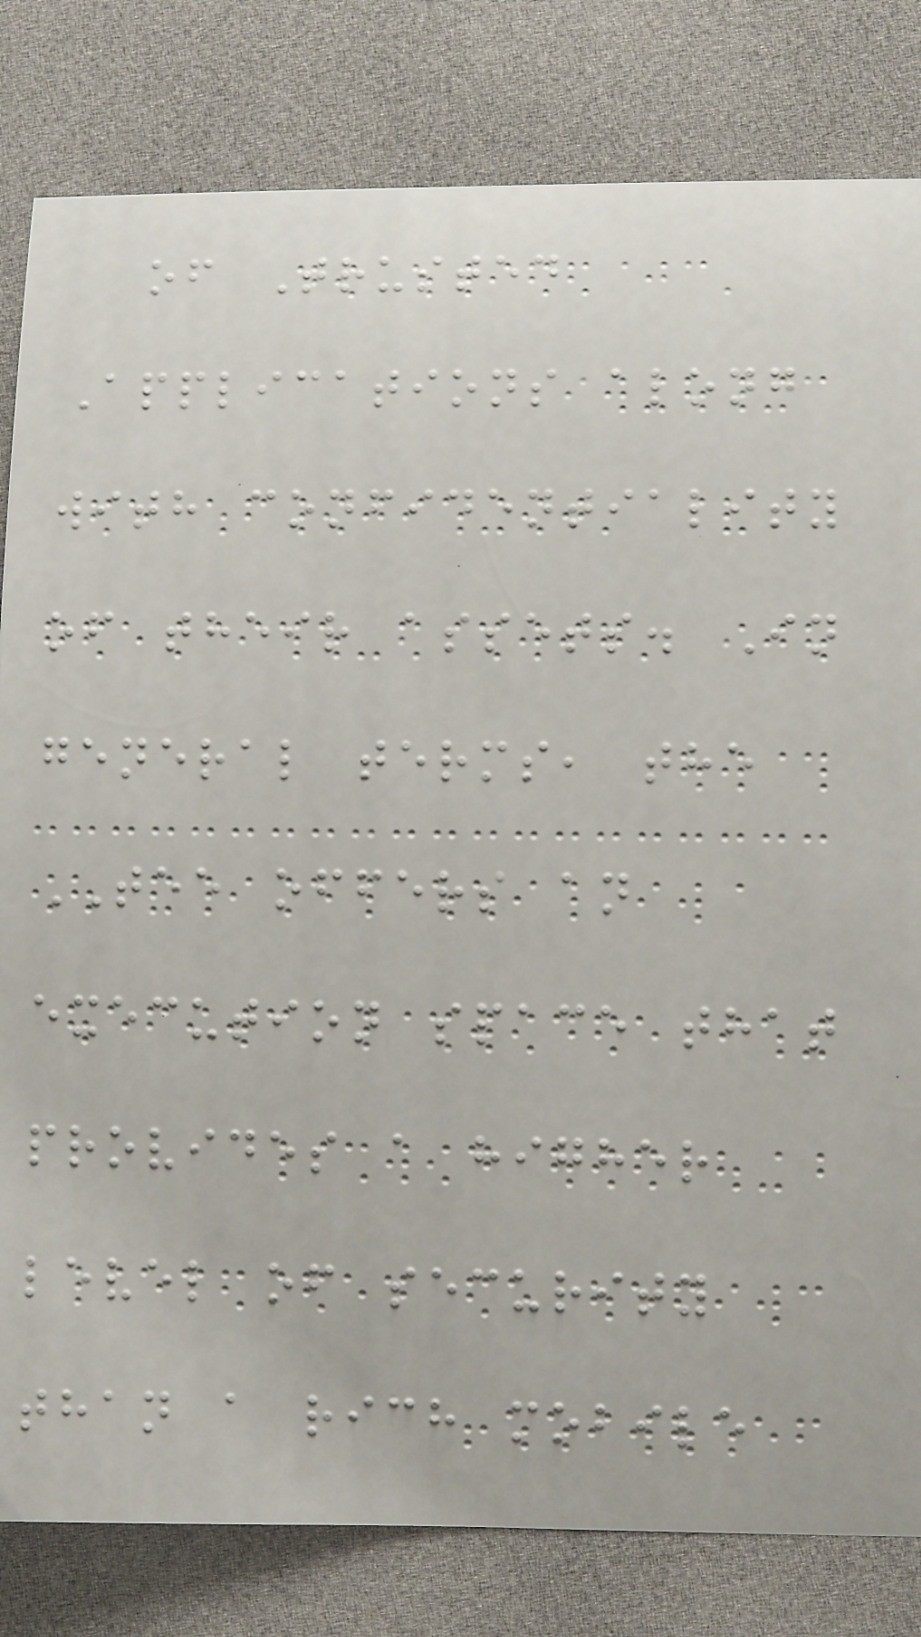of Trusted
Applications along
with confidentiality
of their assets. In
general terms, the
TEE offers an
execution space that
provides a higher
level of security
than a rich mobile
